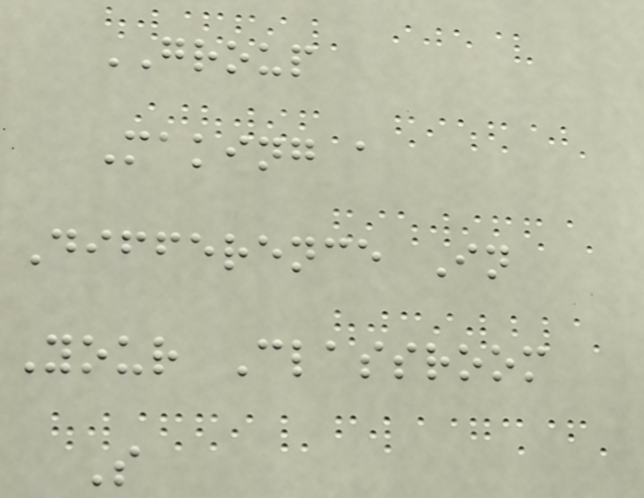GROUP
Making a
Difference In
Your Classroom
S
